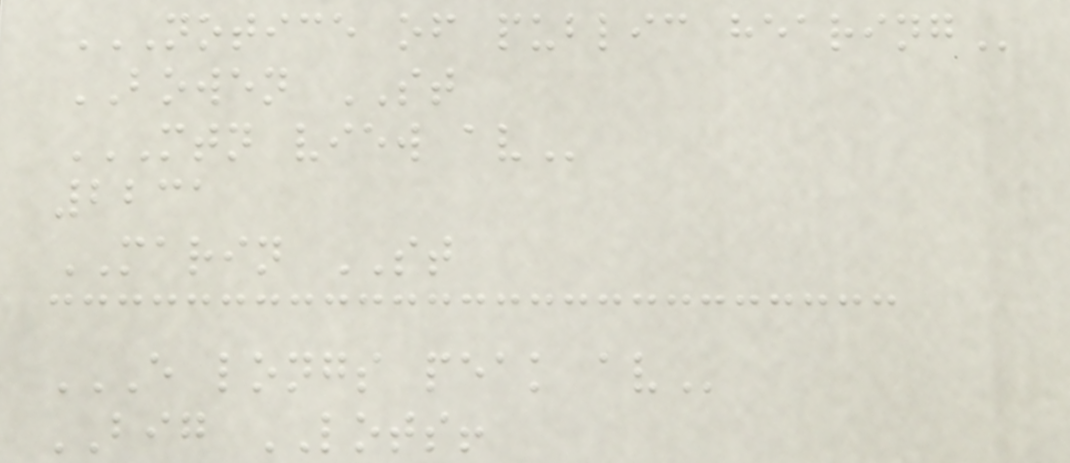NOTICE OF PUBLIC HEARING
BOWEN ST
MTN VIEW AV
2231
MARIN ST
E LONGS PEAK AV
BIG LOTS!
